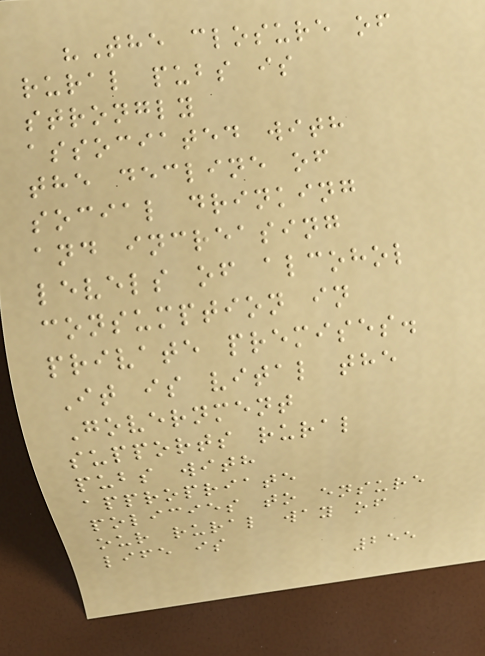"The closure of
rural pubs is
strongly
associated with
the decline of
social drinking
and increasing
levels of alcohol
consumption in
private premises.
It is vital the
Government
supports rural
pubs with
appropriate
policies to ensure
our rural way of
life is
255
